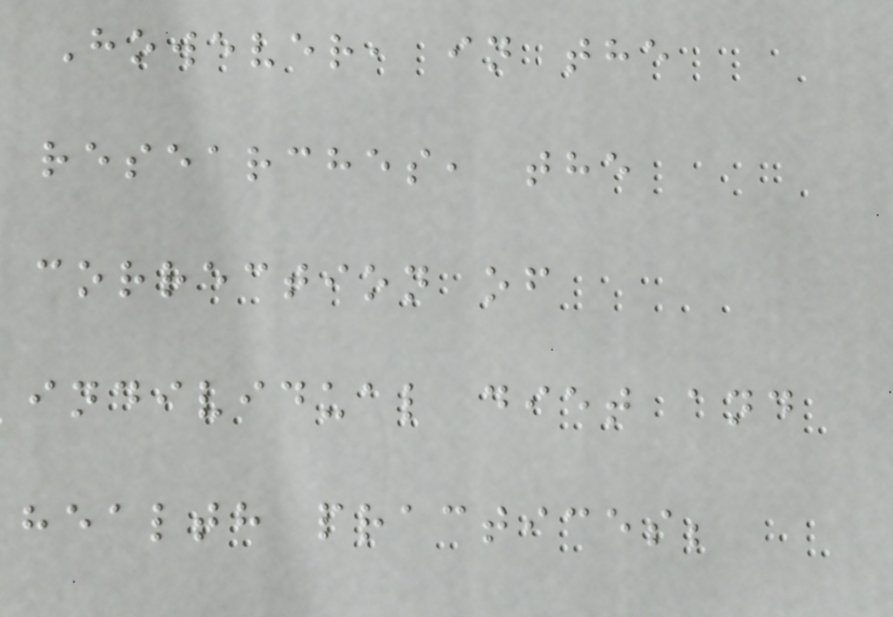However, in the
researches, the
correction of
individual diet and
health practices;
